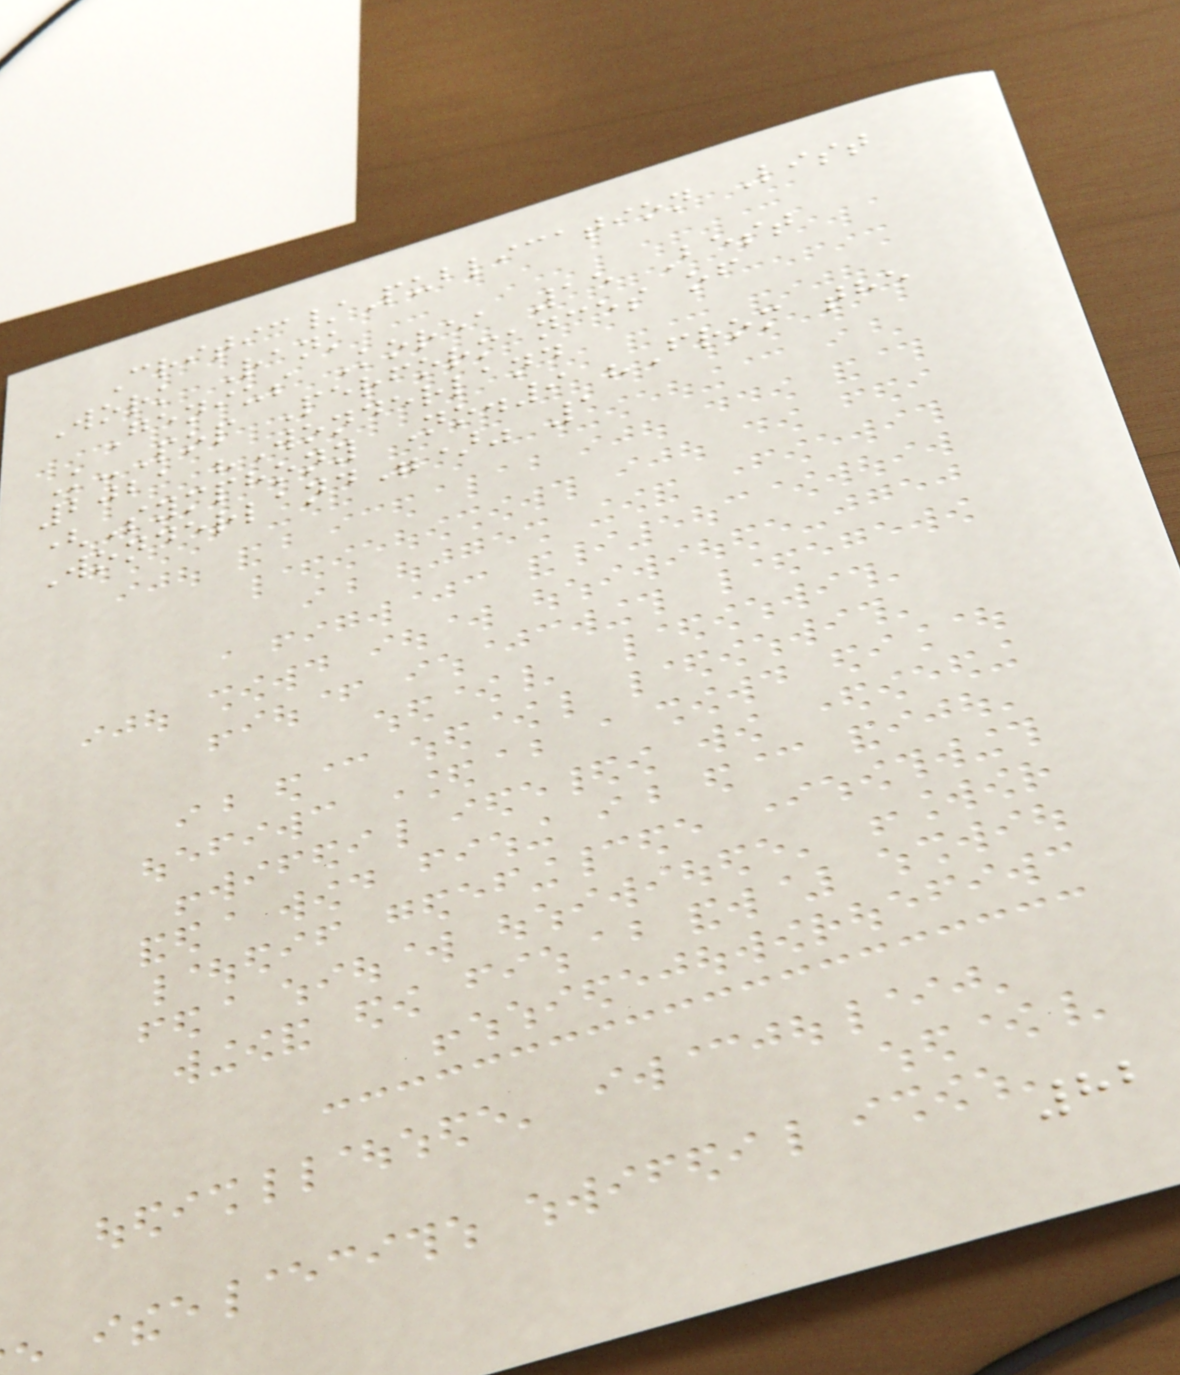Critic/Publication List
Work Rank
Genius Korea 15 Best
K-Pop Performances of
2021 "Wonderland
(Symphony No.9 "From the
Wonderland")" 1
82
